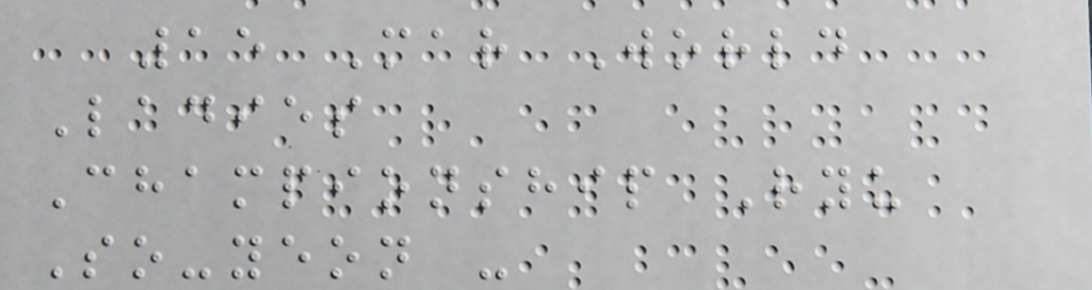15 Mar World
Ladies
Championship Ryu
So-yeon -
